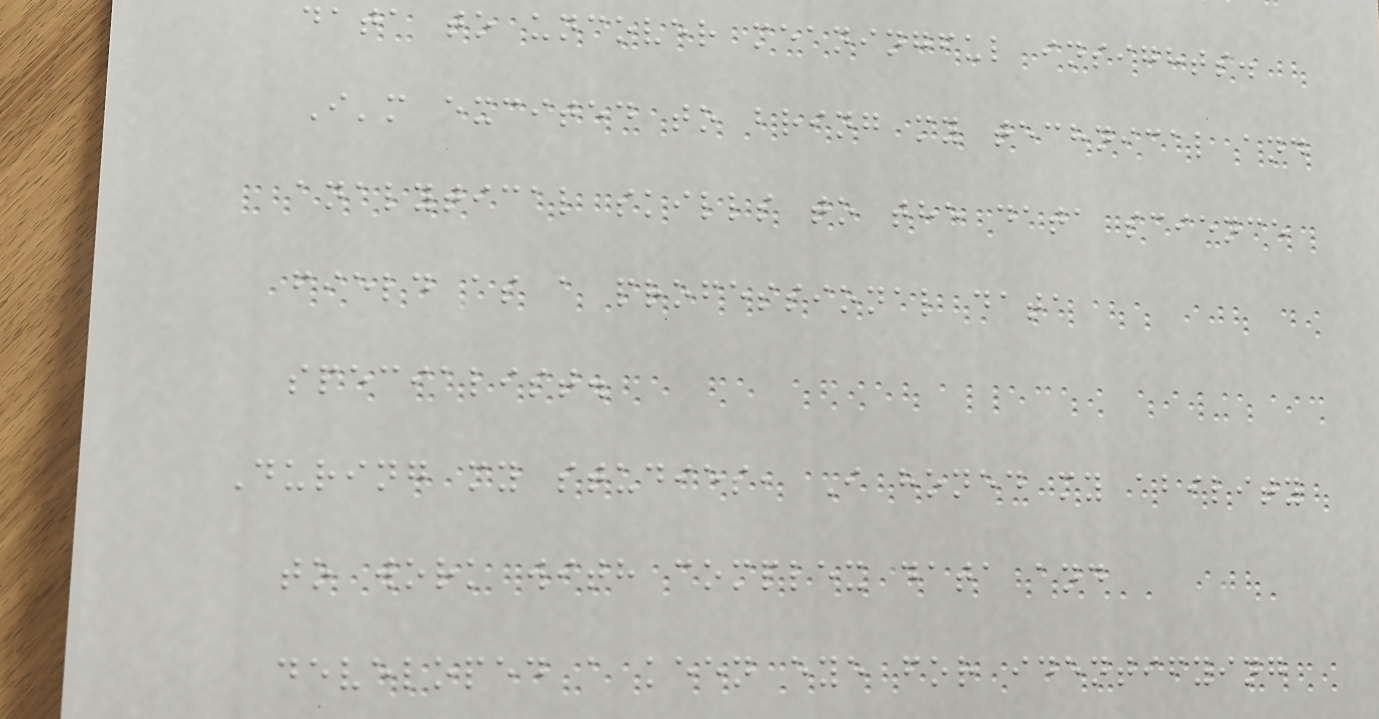data to uncover meaningful insights.
I'm excited to bring my technical and
analytical skills to the data science
field as a professional data
specialist.
During my studies, I honed my ability
to work with complex data and
developed a keen eye for identifying
